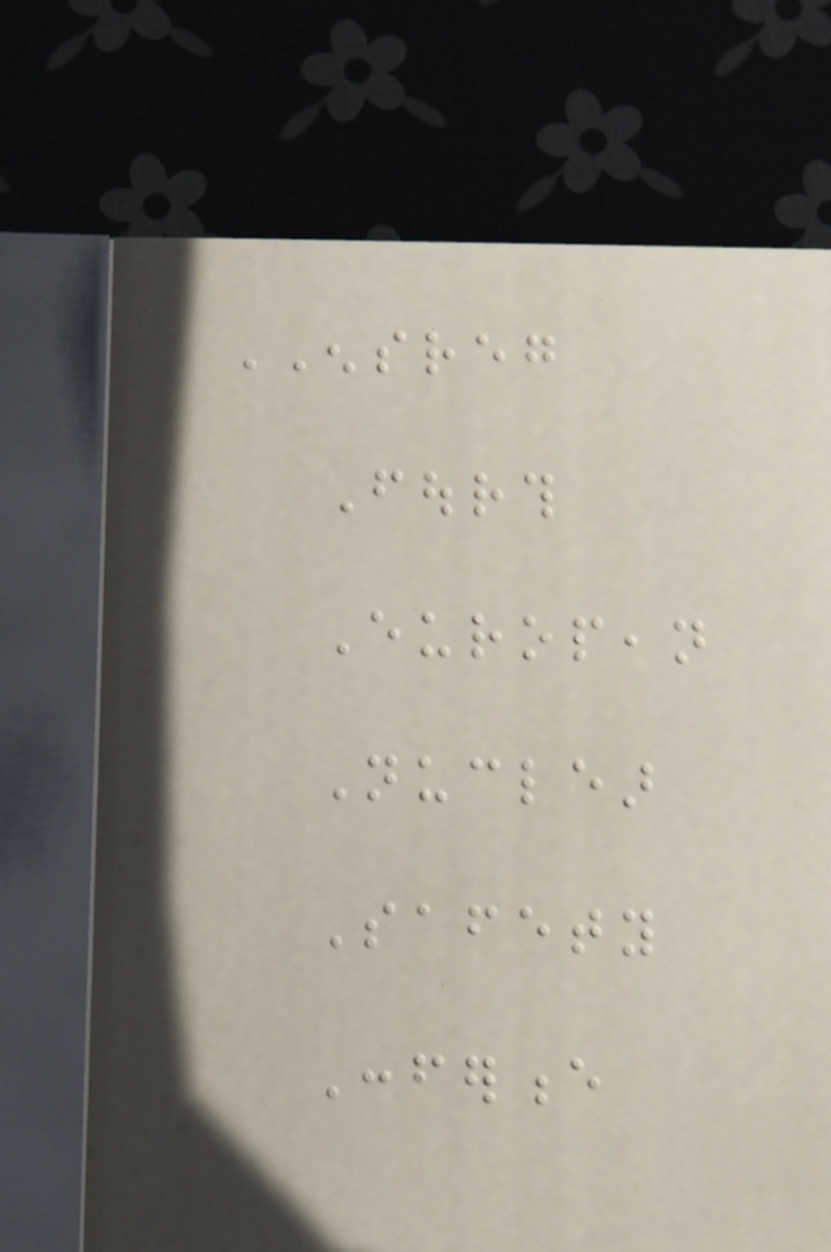ENSREG
Fourth
European
Nuclear
Safety
Conference
